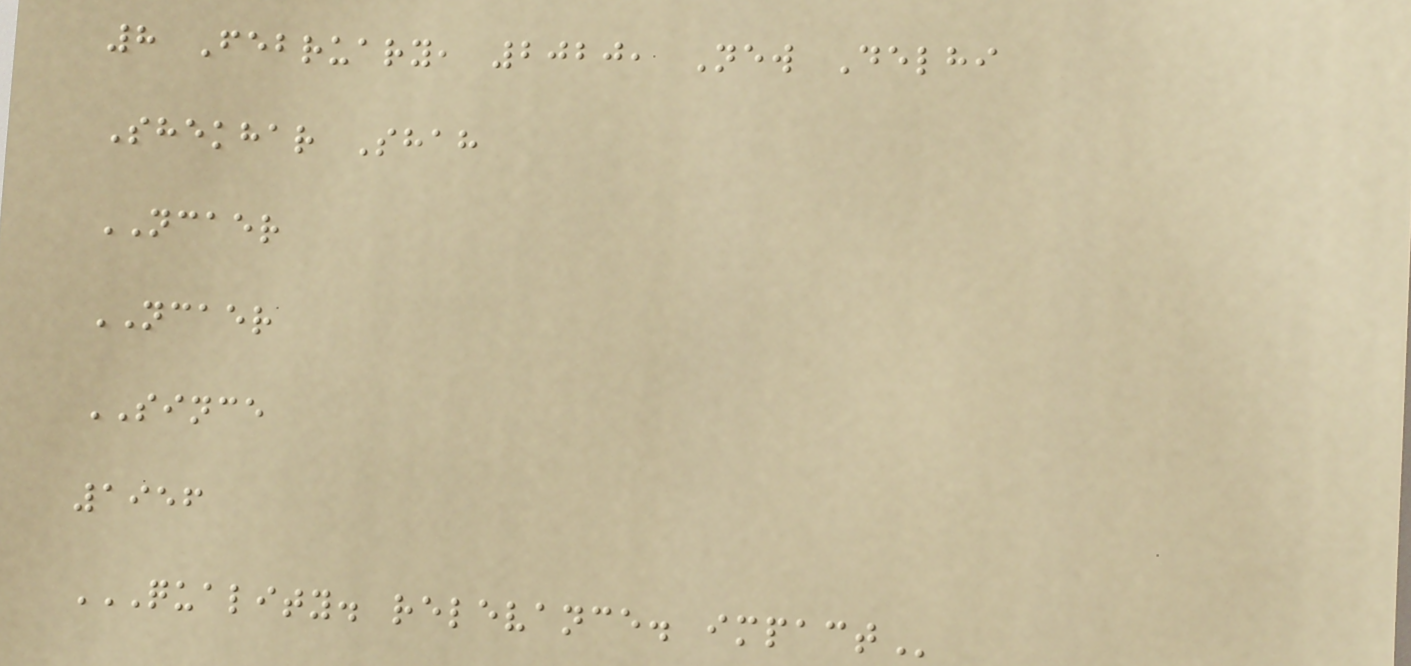8 February, 2020, New Delhi
Shekhar Shah
NCAER
NCAER
SINCE
1956
QUALITY. RELEVANCE. IMPACT
